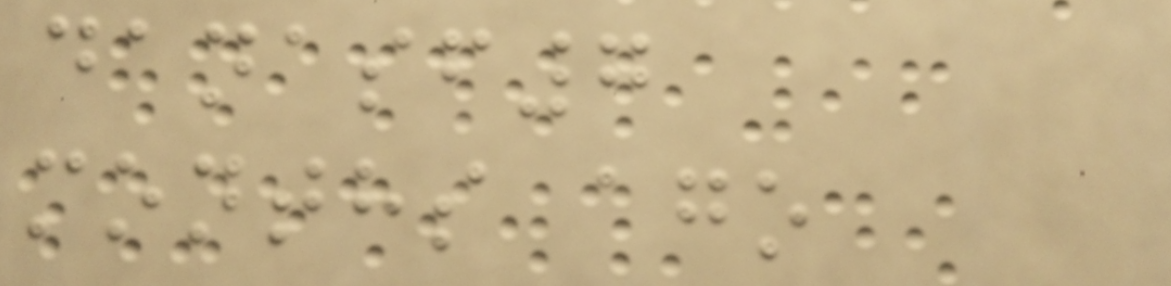danasf7
months ago
